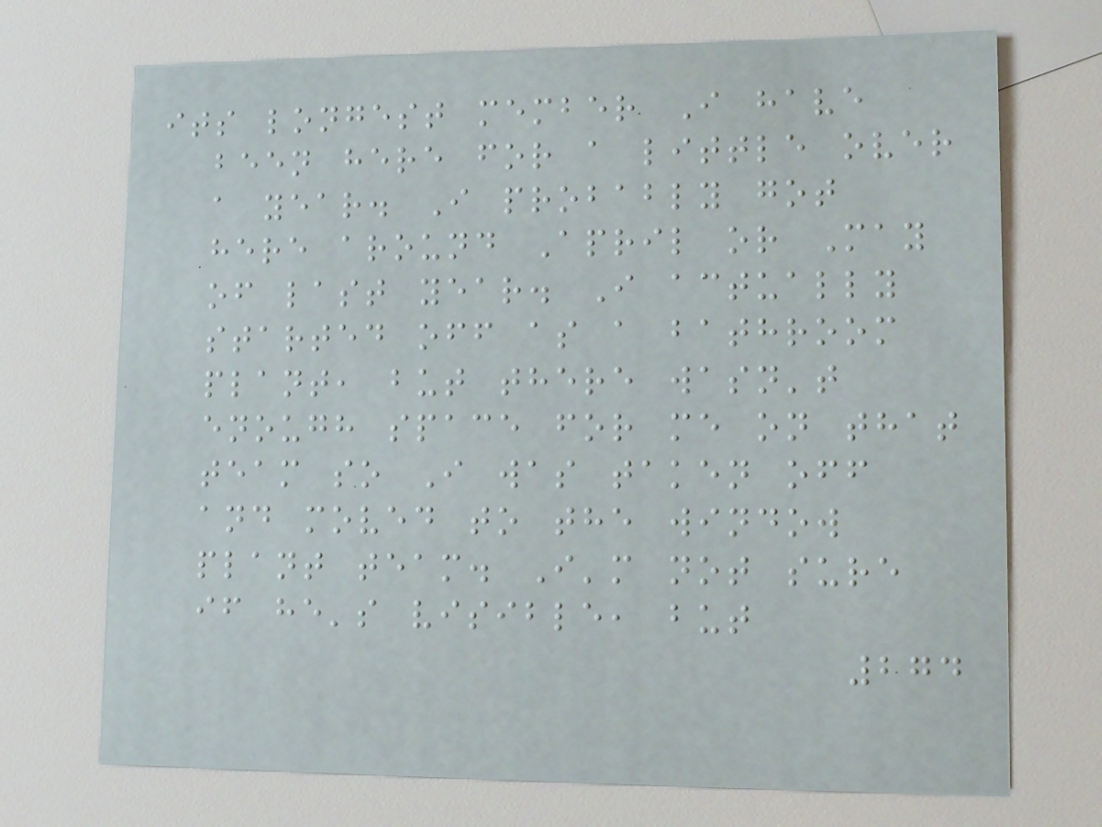its longest member I have
been here for a little over
a year. I probably got
here around April or May
of last year. I actually
started off as a bathroom
plant, but there wasn't
enough space for me on that
team so I was taken off
and moved to the window
plant team. I'm not sure
if he's visible, but
274
